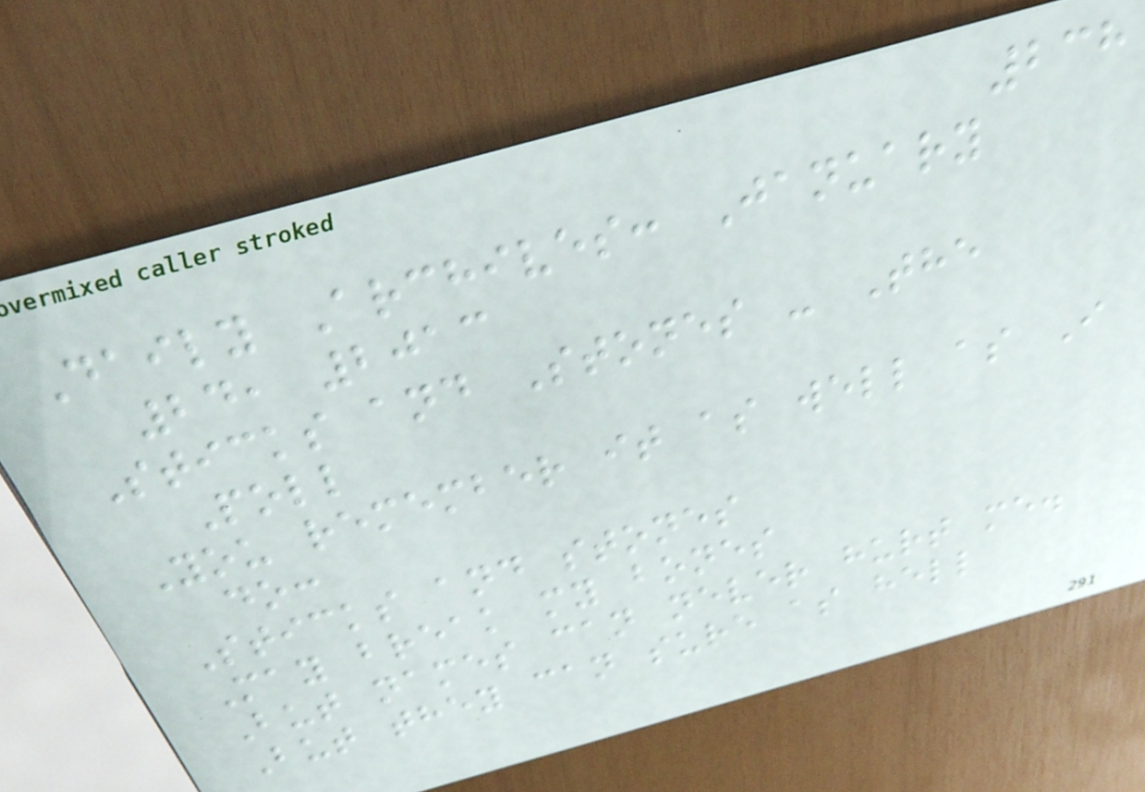238
Daily Archives: January
24, 2013
Sticks and Stones - The
Poll
You remember it as well as I
do:
Sticks and stones
May break my bones
But names can never hurt me.
But they can sure as hell
